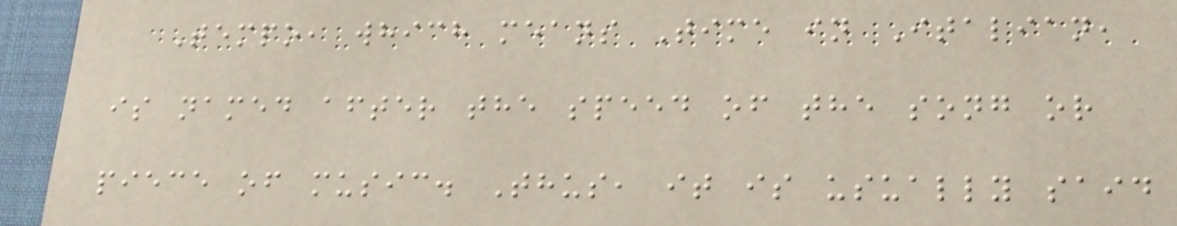Tempo, which means Time in Italian,
is named after the speed of the song or
piece of music. Thus, it is usually said
